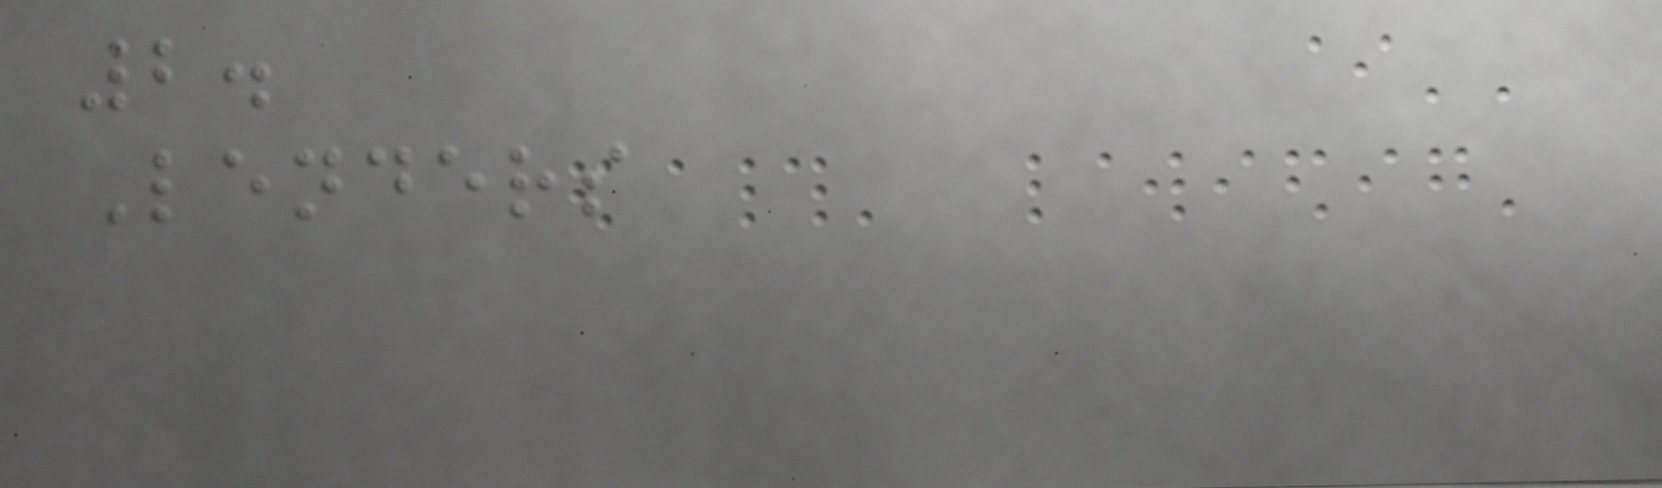2.
Lenders
